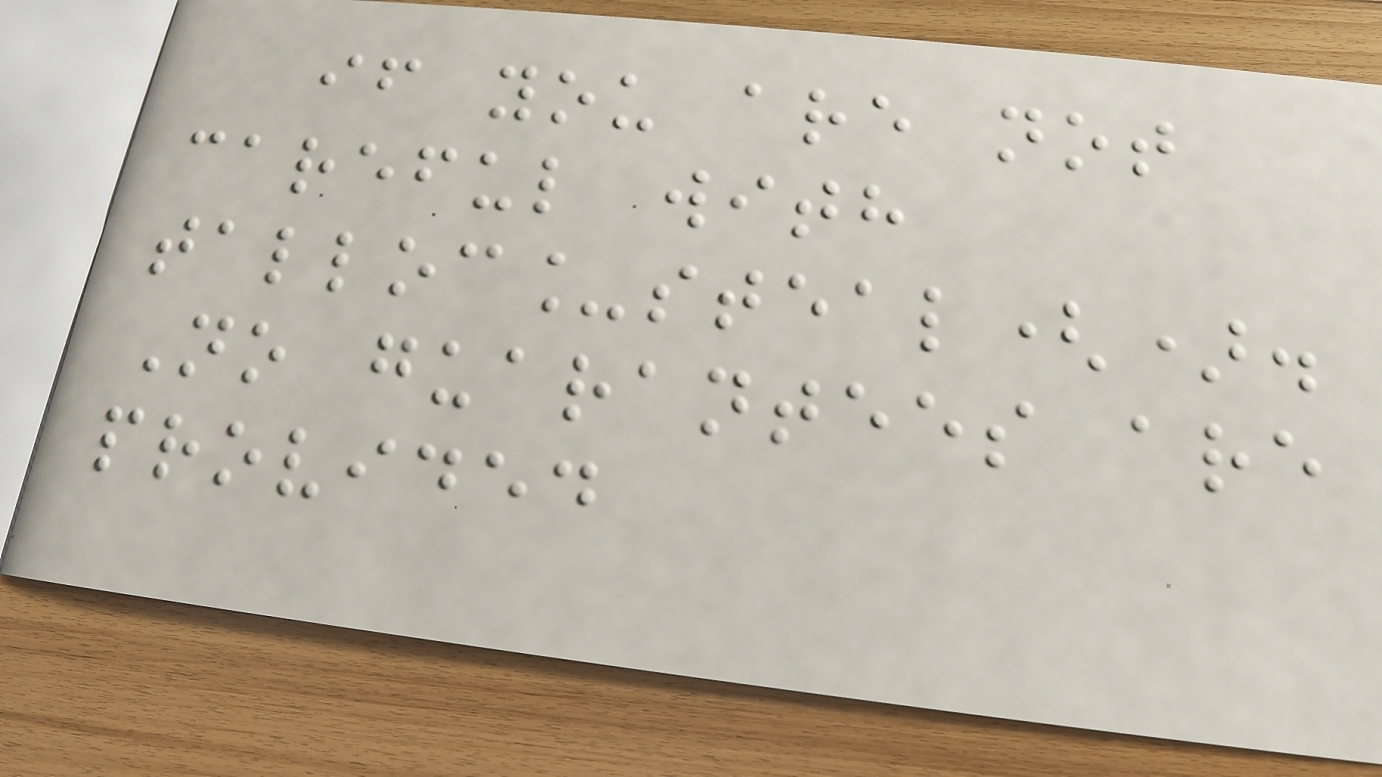if you are not
careful with
talloc_steal().
No guarantees are
provided
